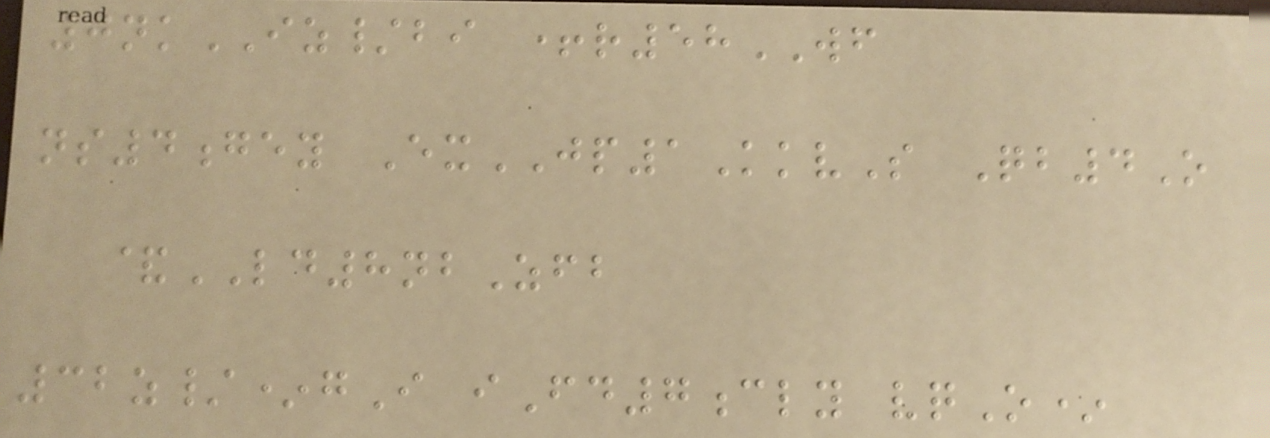0nkIZ/bi +r58WF
ns4gey ExJP1KkvS Qb4O
&LD8nbZfb
32z/*gI iFd7cly vqO*
